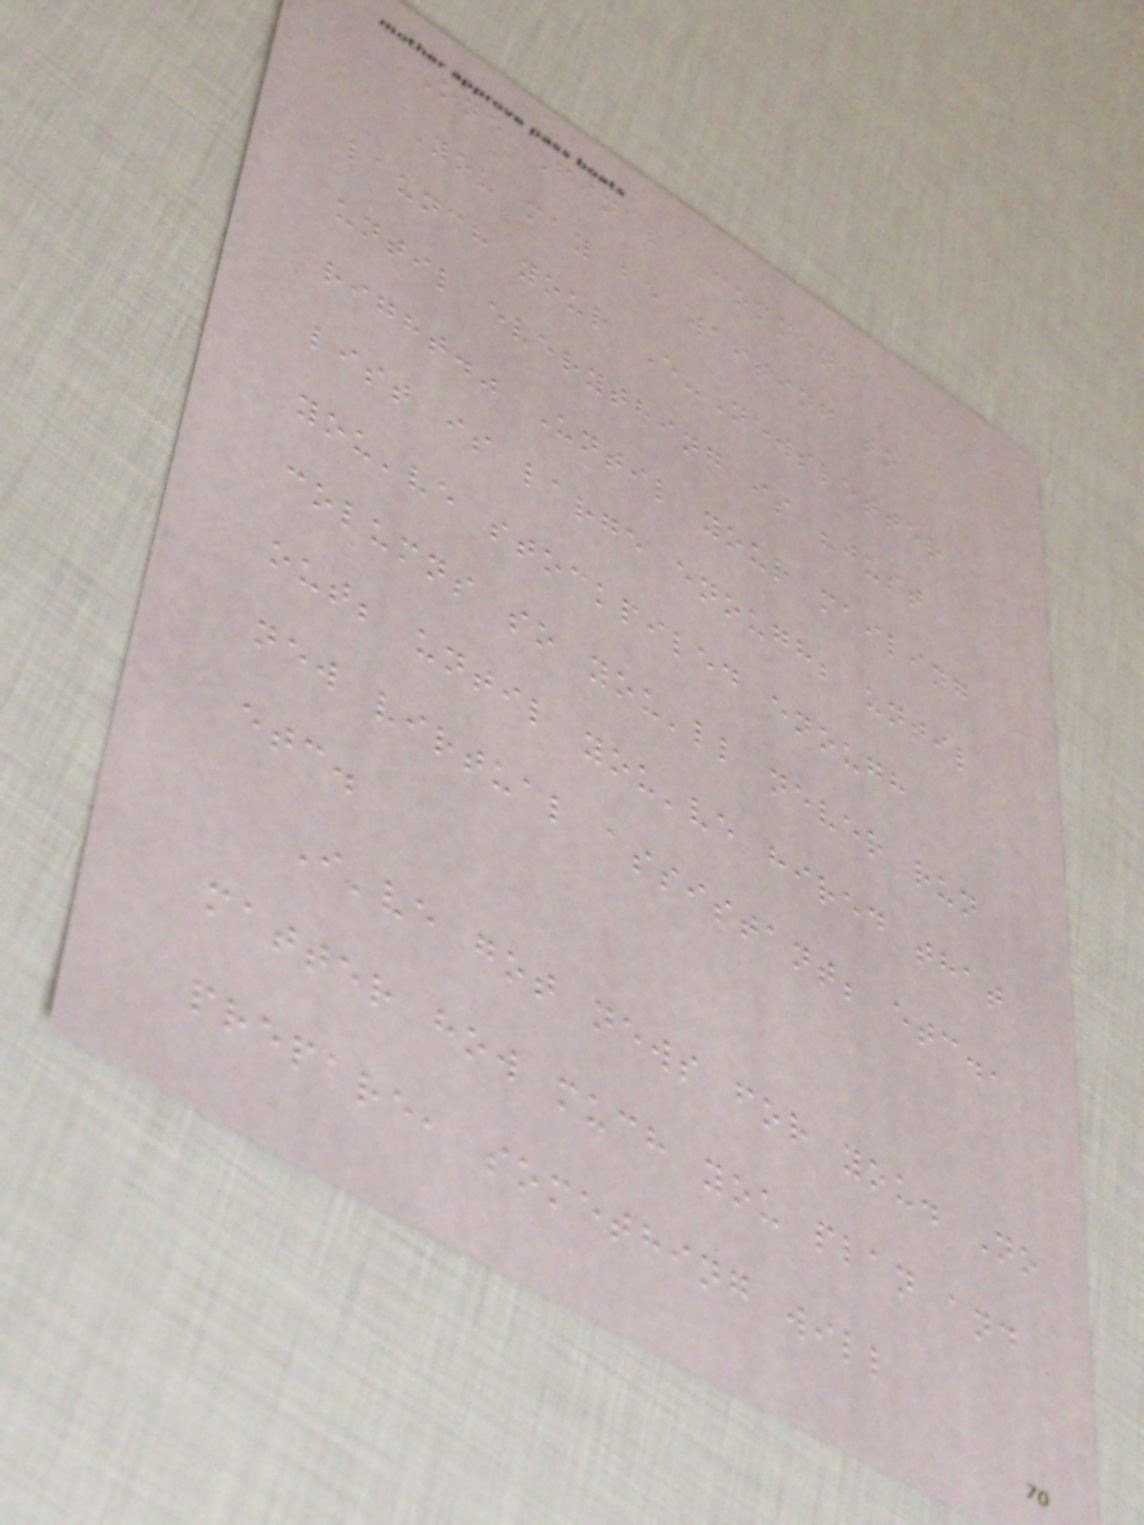One Final Comment
You may be waiting to
launch your E-Newsletter
until everything is "just
right." Until your mailing
list is large enough; until
you've stockpiled enough
columns so you'll never run
out; until you've hired that
new virtual assistant; etc.,
etc.
I've got news for you. No
matter how much you plan and
prepare, something will
